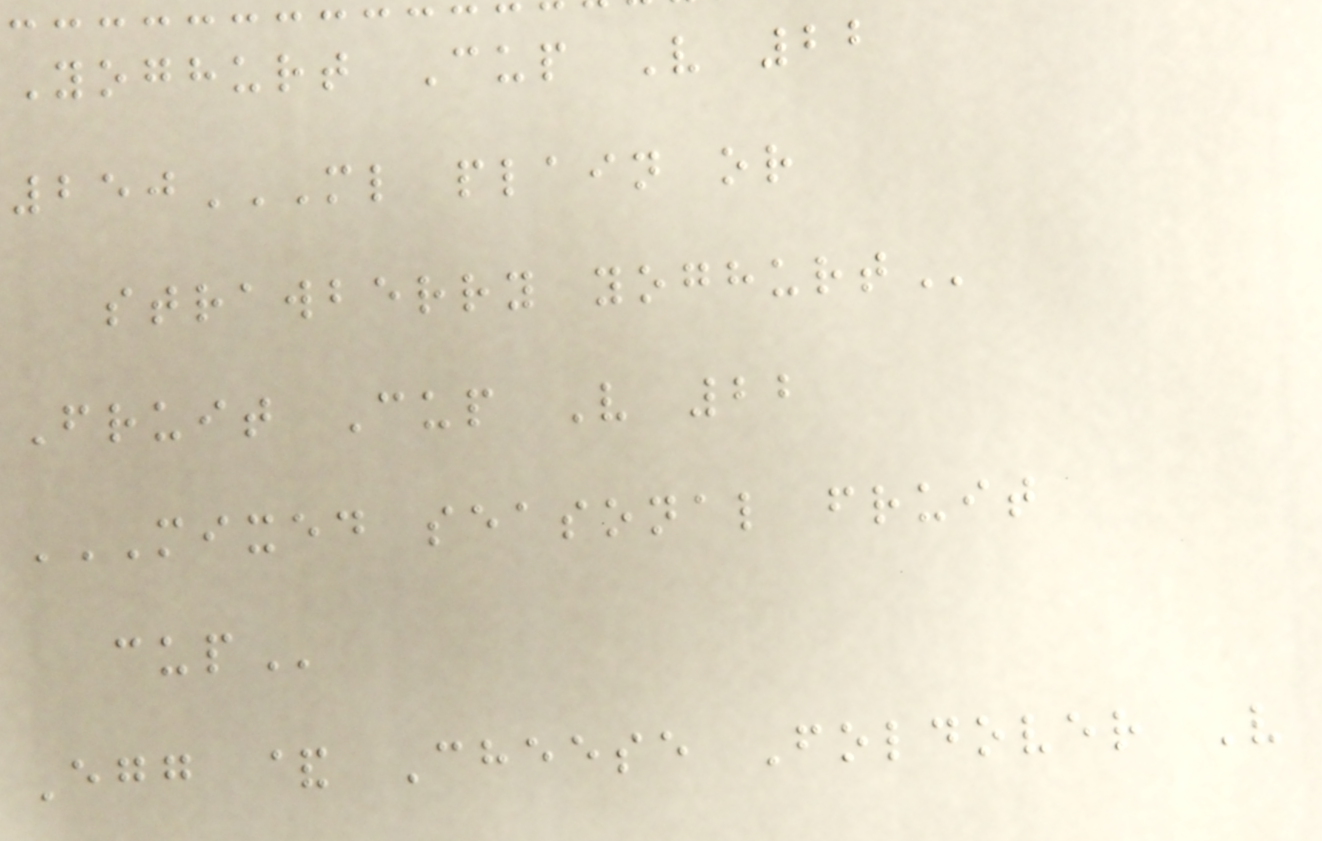Yoghurt Cup V 22
250ML PLAIN OR
STRAWBERRY YOGHURT
Fruit Cup V 22
MIXED SEASONAL FRUIT
CUP
Egg & Cheese Foldover V
